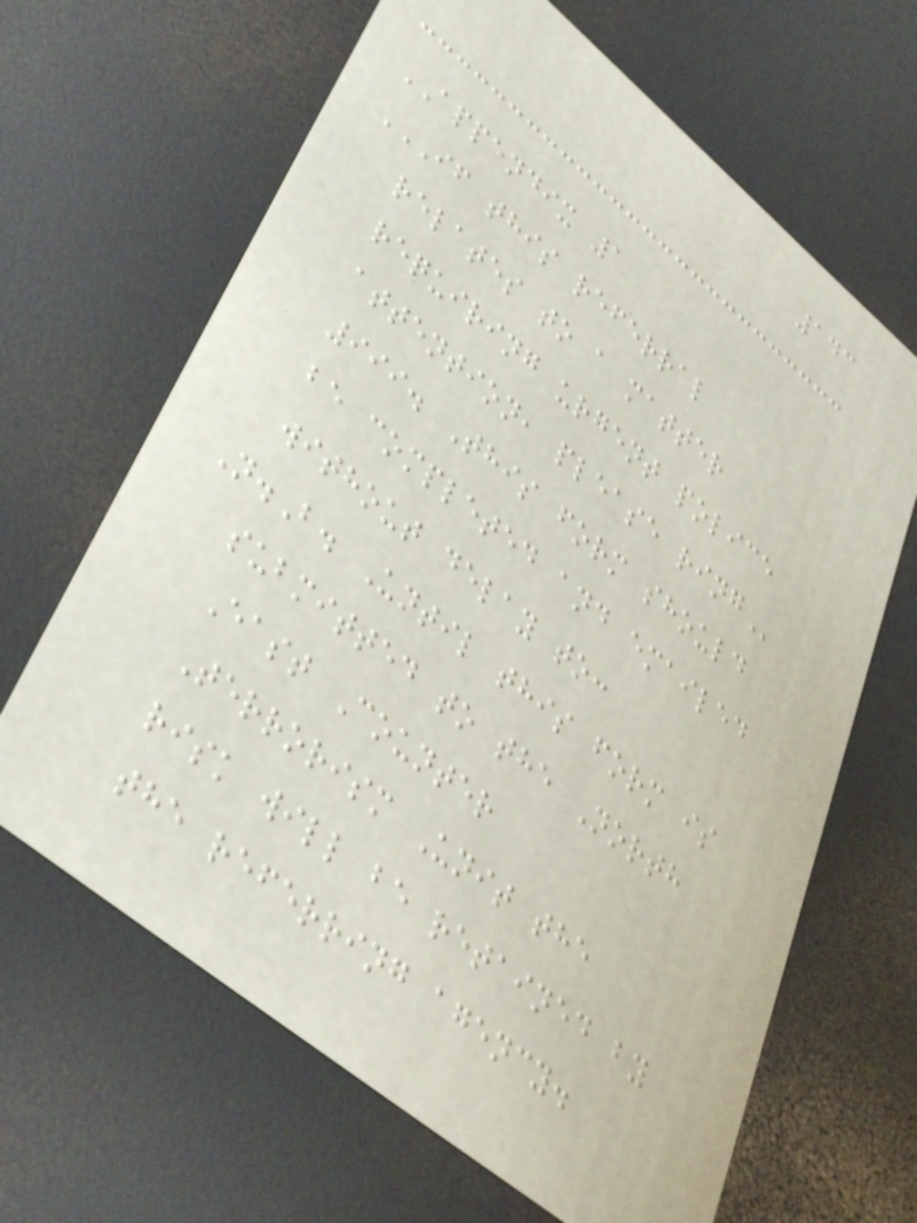143
APPENDIX 1
IF THIS REFERRAL
RELATES TO A MATTER
REQUIRING URGENT POLICE
ATTENTION, PLEASE RING
999. This form should
be completed and emailed
without delay to:
N.B. Until this form is
submitted to the North
East Counter
Terrorism Unit the
risk will be retained by
the referring agency.
